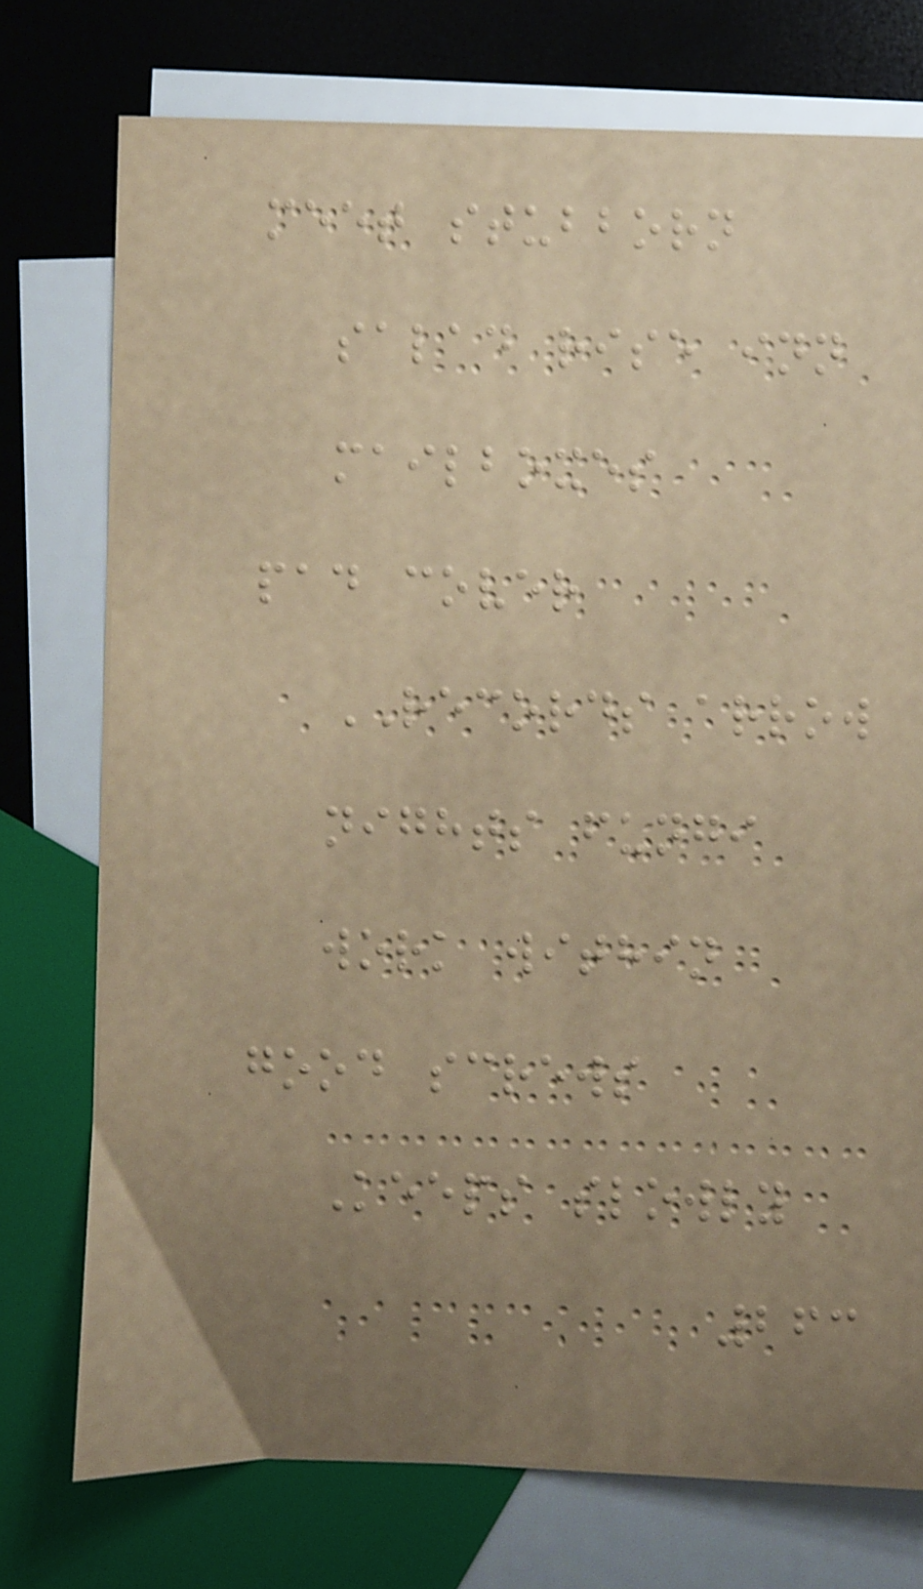meet stubborn
salad rise inn
mailboxes
pad cover
RECORDS arrow
nights fungi
work within
good screws
Keeps slowly
263
